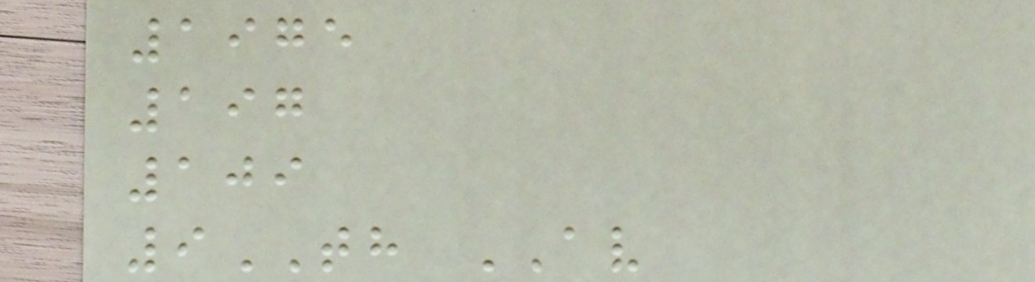1975
197
109
9TH AV
